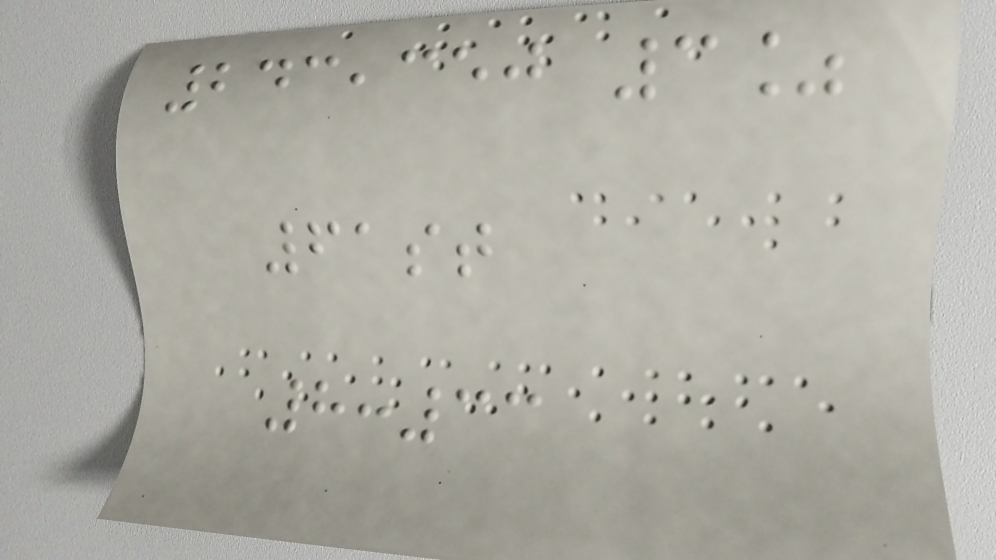243,350 3%
61st
8:33
